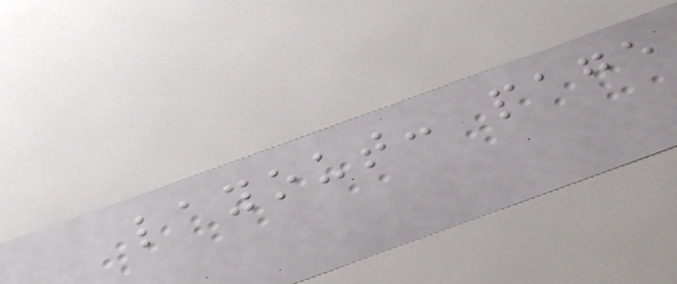layout: page
